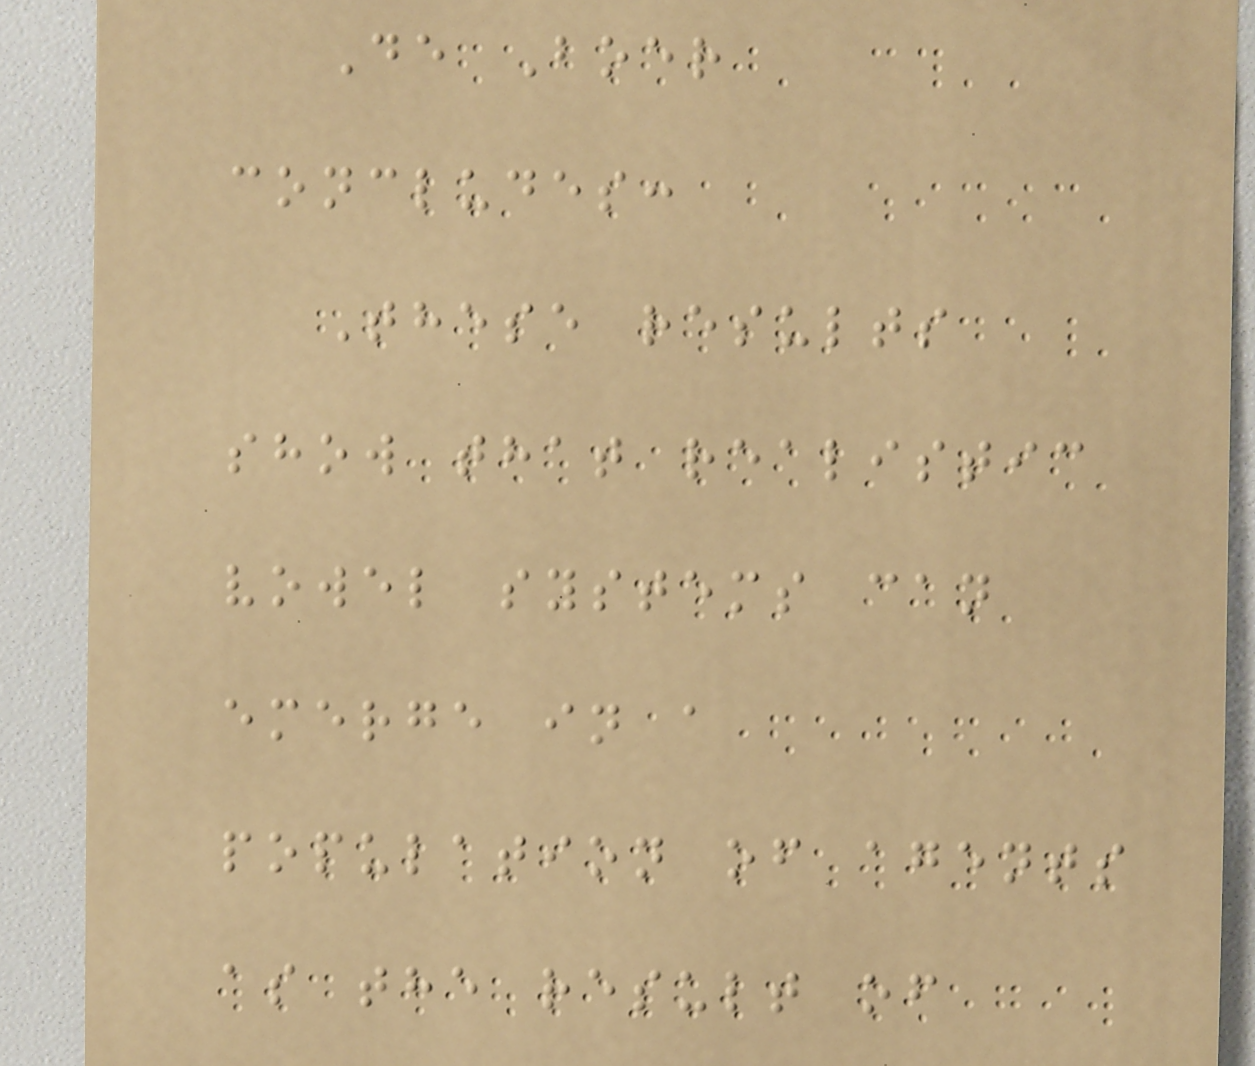De Boer
concludes:
These results
show that realistic
vowel systems can
emerge in a
population of agents
as the result of
